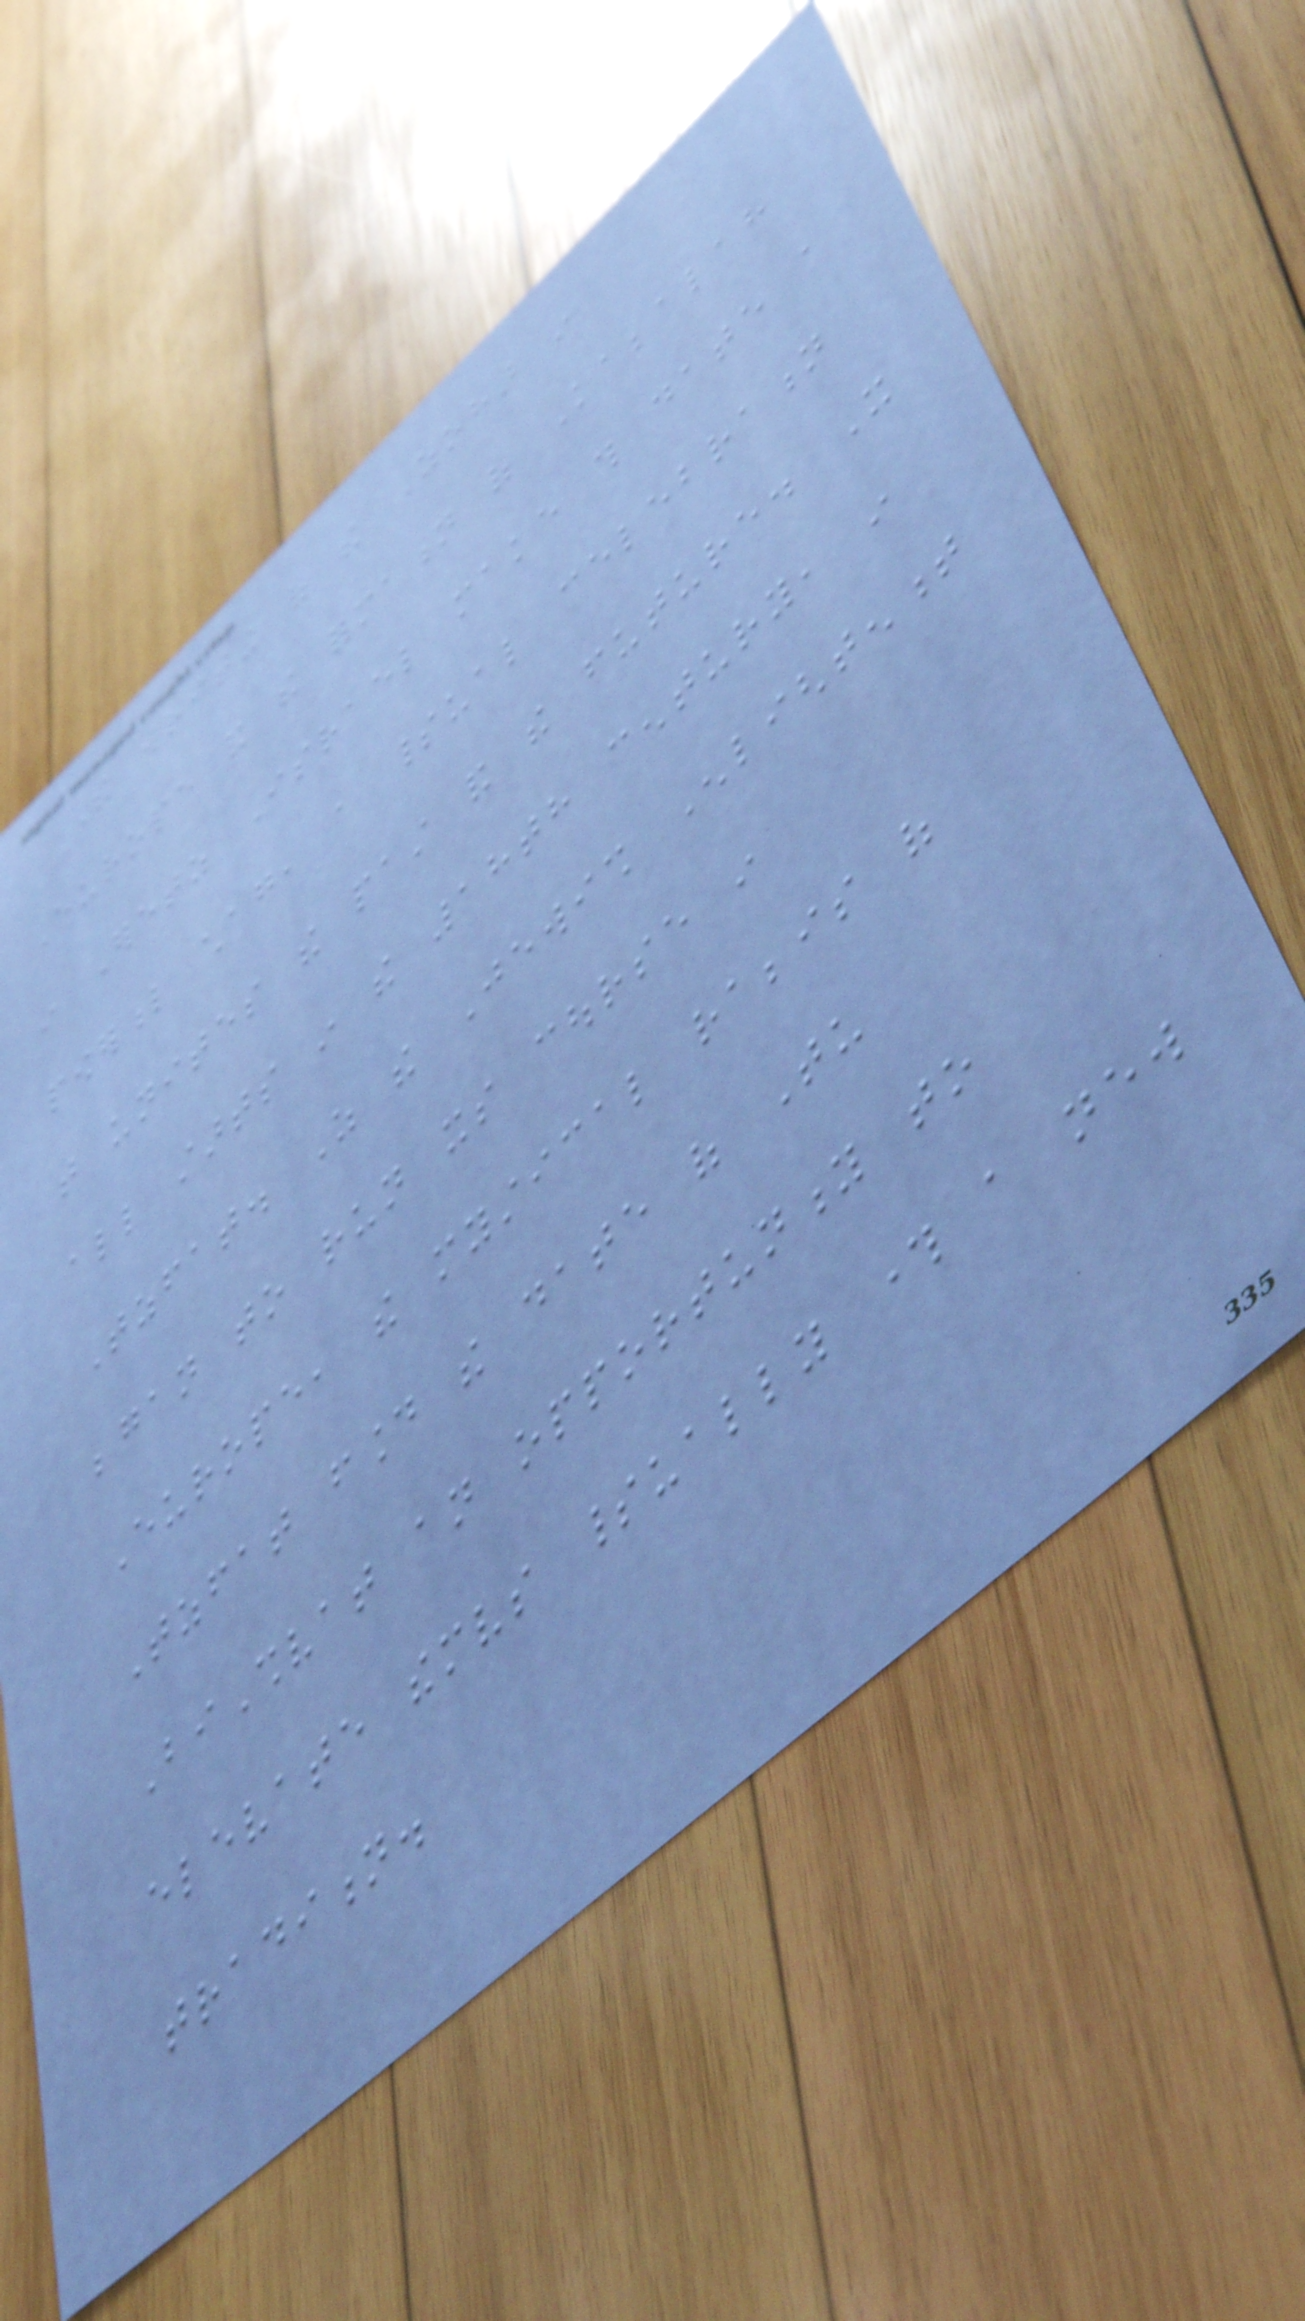The writing of the Zohar in
Europe and the formation of Kabbalah
in Eretz Israel make this date a
powerful chag, a spiritual celebration
that unites the past and the future. It
all starts in the 18th century, in
Tzfat. As the Jewish Enlightenment
began to run its course in
Europe, the mystical rabbis of
Tzfat found the date of Tu
BiShvat an opportunity to
elevate themselves spiritually through a new
tradition.
